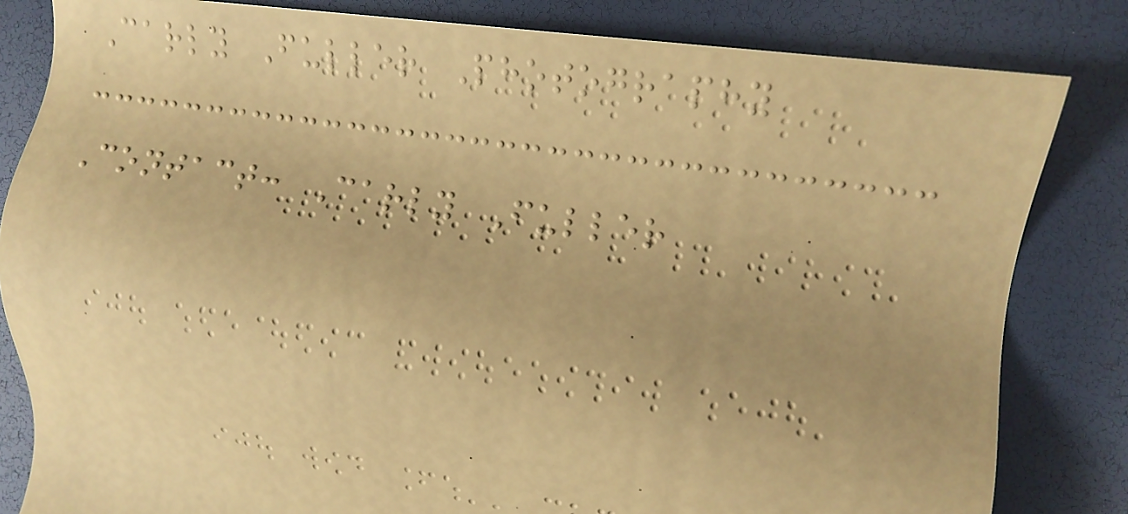Carly Fuller Photography
Contact: Carly Fuller
